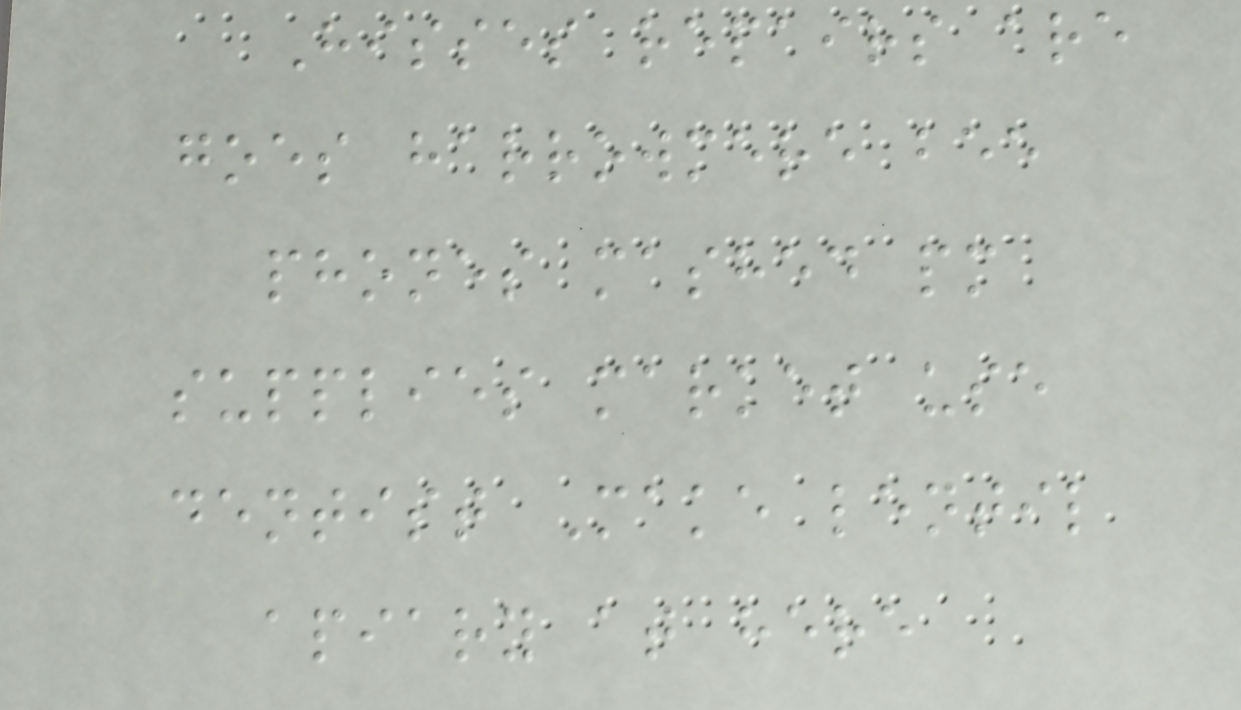Hisses repairs are
goes harrowmere bee
phones mashed pm
supplies market use
dentist Make lentil
apiary at here
